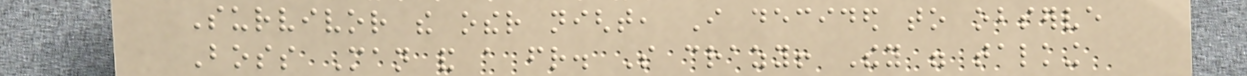Survivor the other night, I decided to observe
Boss Man and a friend. So crazy! They were talking
